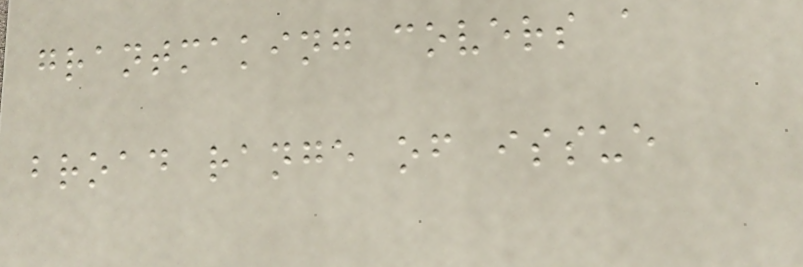grantmaking covers a
broad range of issue
